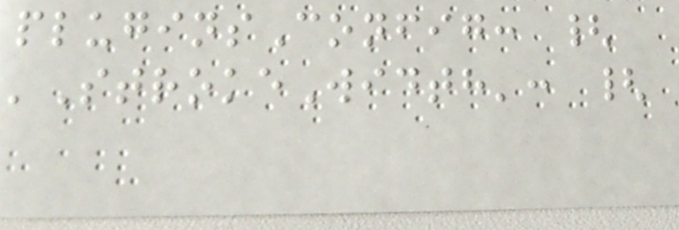pluginsConfig: {
'StrokeWidth': {
